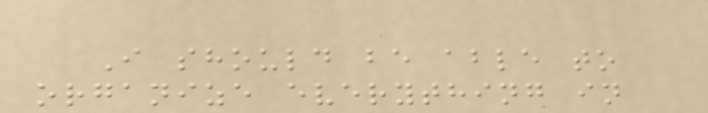I should be able to
organize everything in
